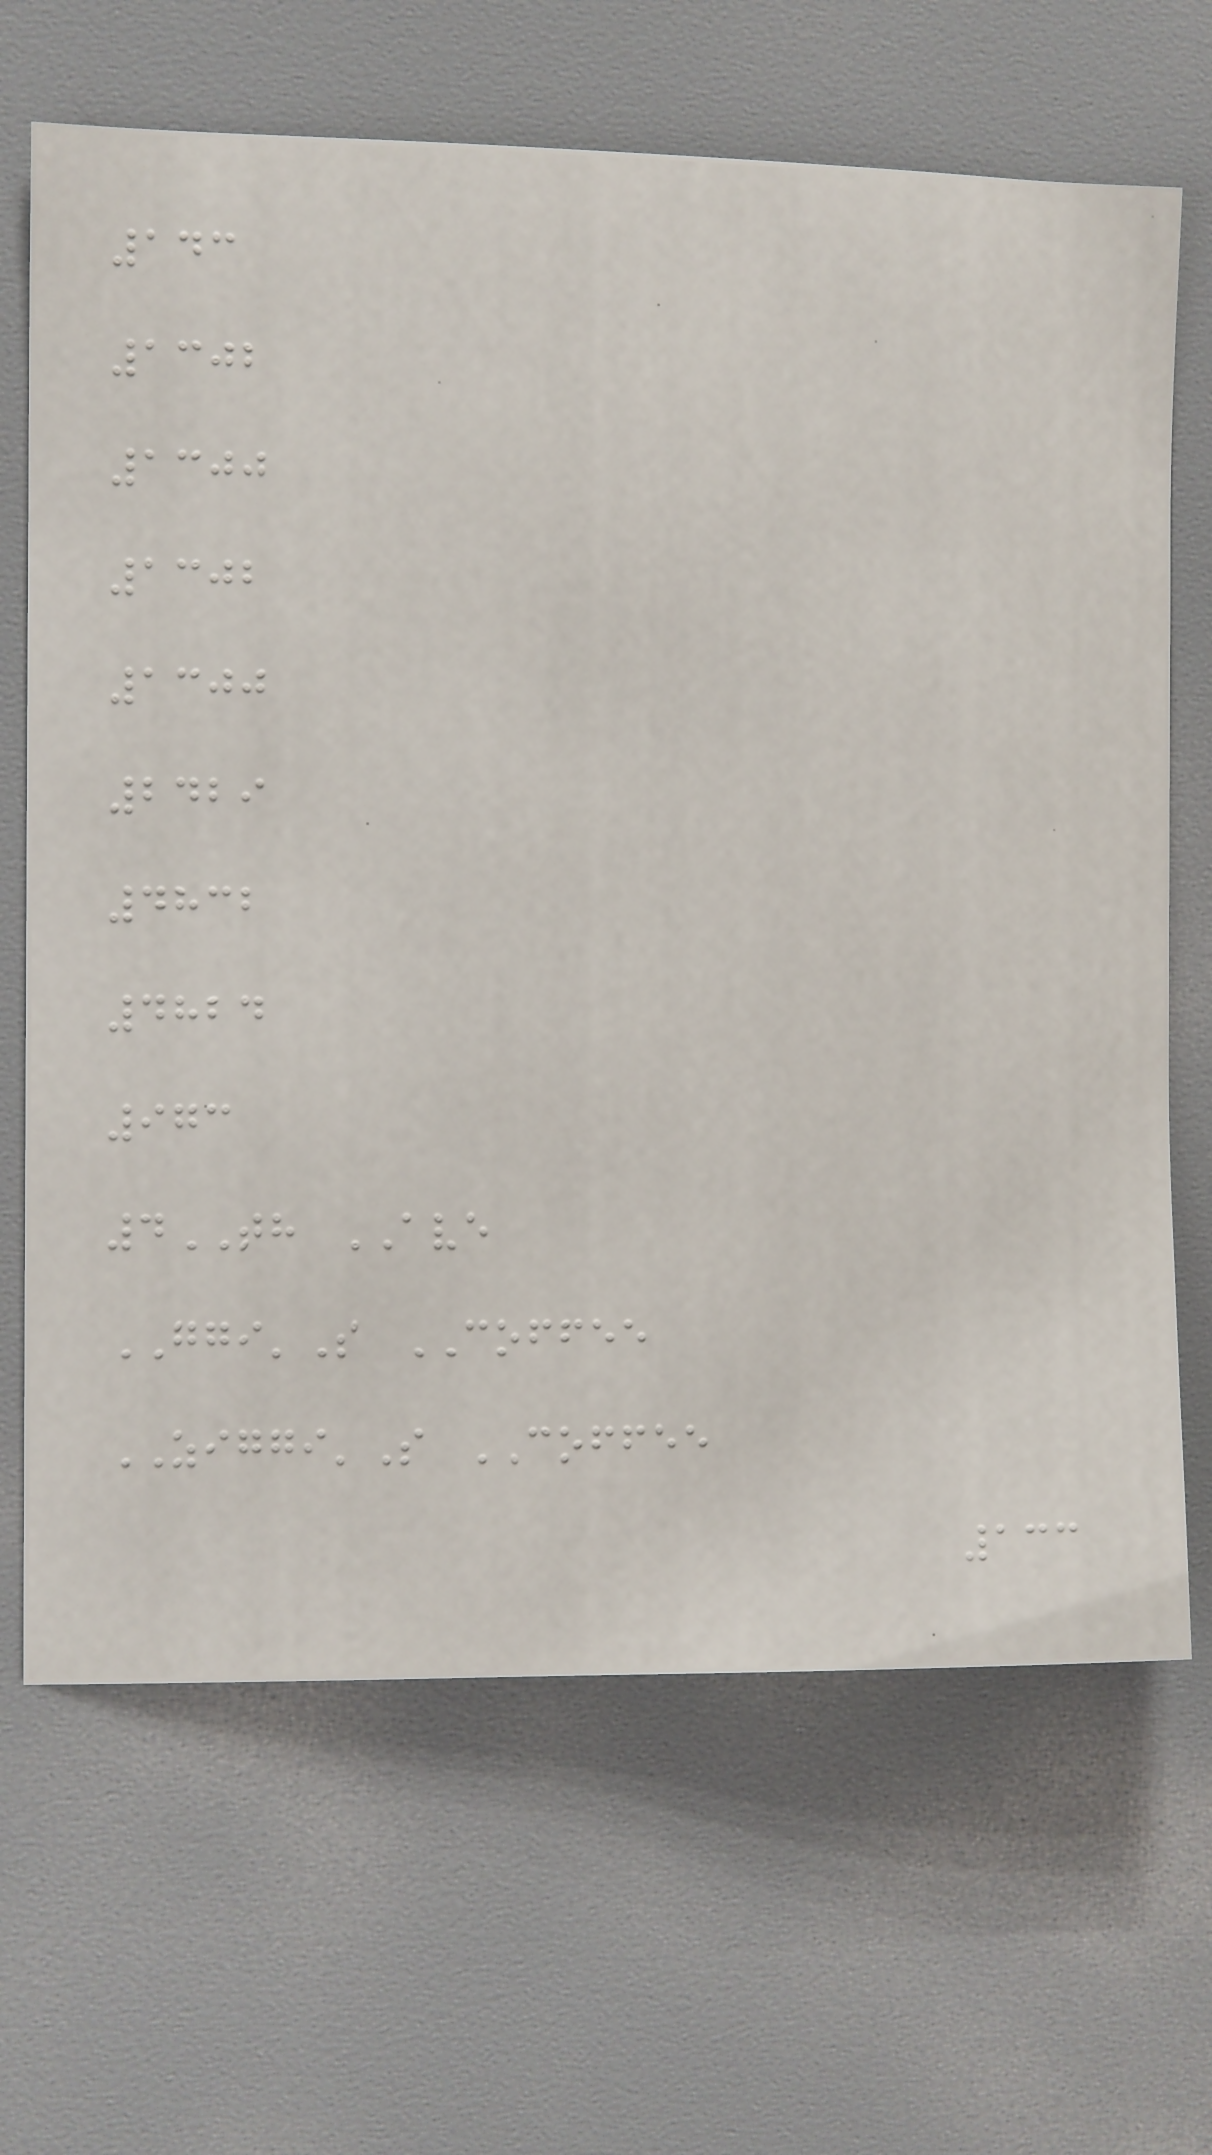143
1302
1300
1302
1300
2429
4832
4824
973
4TH AVE
GGI'S COFFEE
ZIGGI'S COFFEE
133
